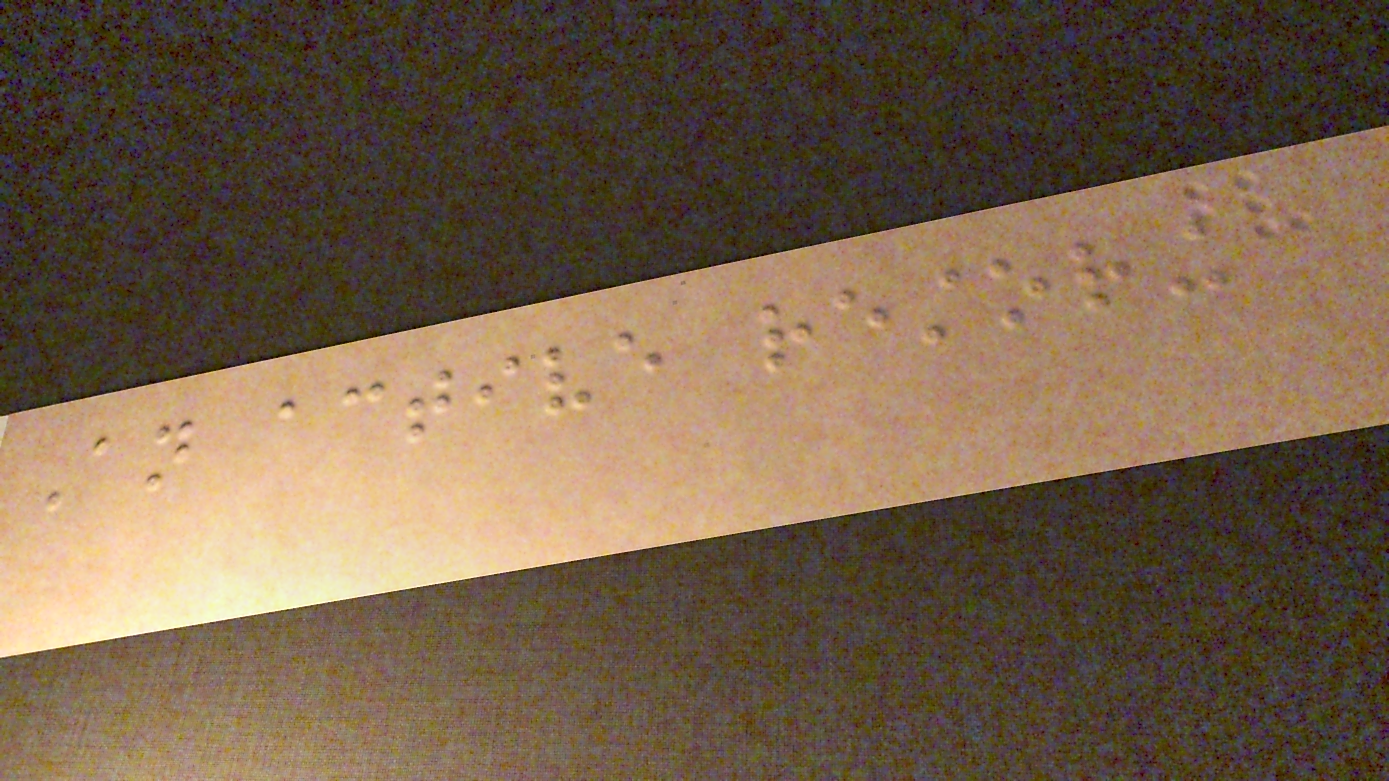An active restoring
